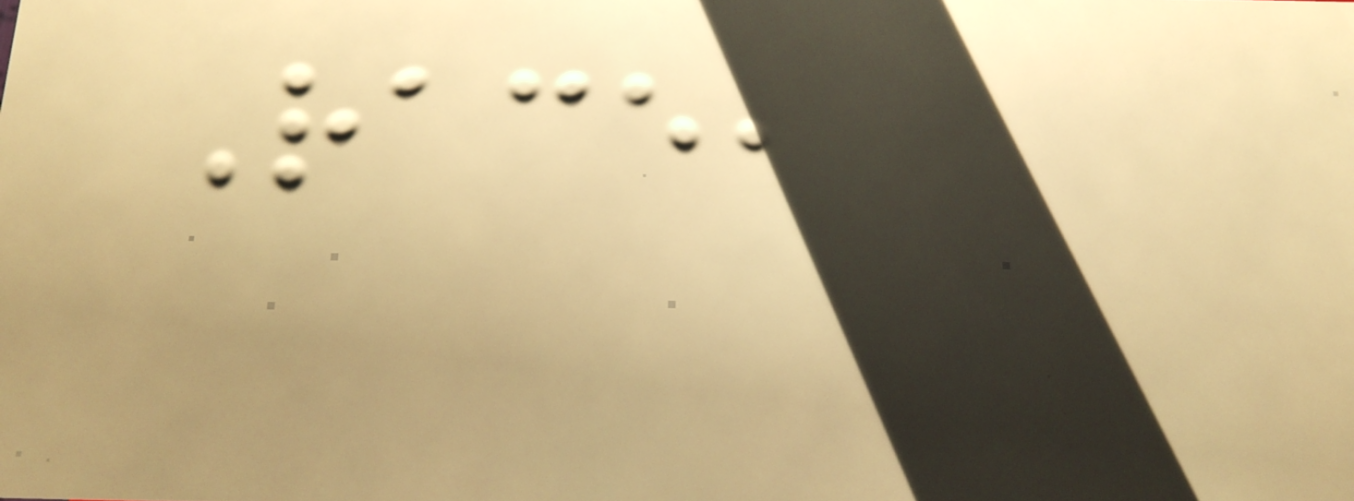Race,
